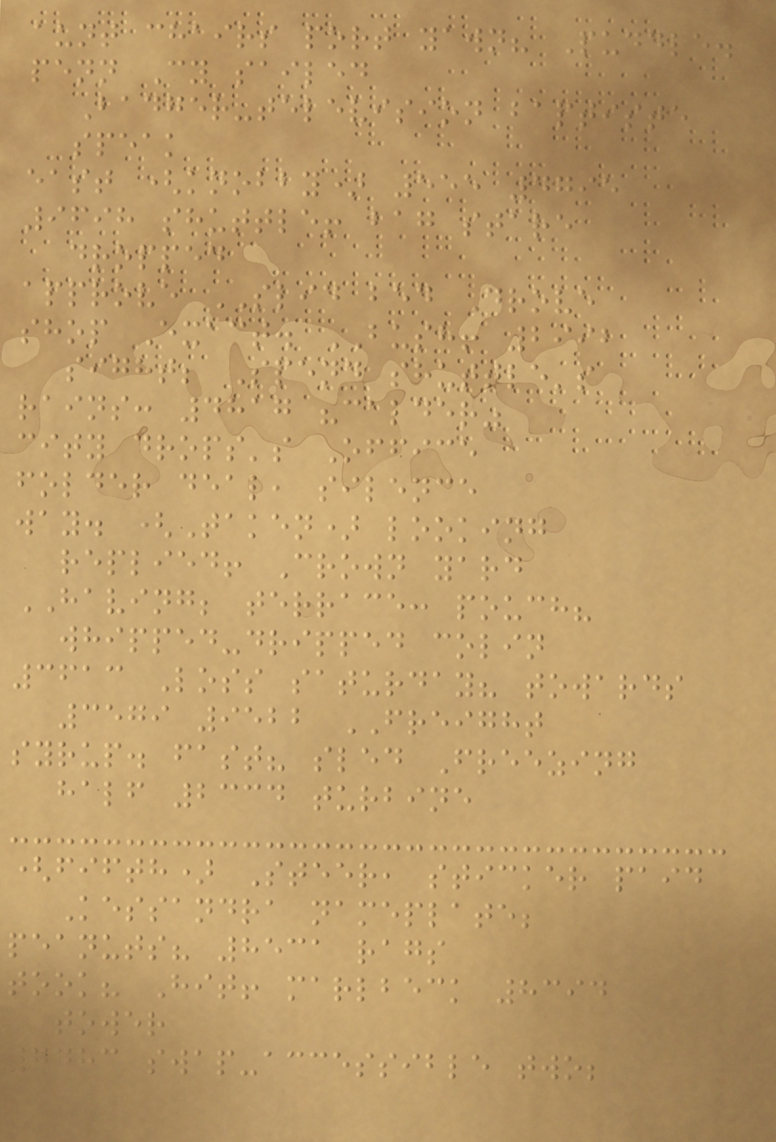aunt chairs port yawn? Puddle.
penn Cy sailed
Badger-television baptiste
speak
east (knobby) 555 4795
9698 shuttle! bag stare
dropped
approve SLID bed Drove
shop Exact. BUSH! 2992
sight; Spend shuttle's
rains: 4817 "calder"
city drops's Office
folder deal, silence
way. (Taken) looking
replied! Crown yard
HAVING; terrace: pouch?
whipped-dripped colin
3613 Loss saturday? towards
3579 9522 FREIGHT
syrup. fast? sled Freezing
half 2334 turbine
(fifth) Steer, sticker paid
Kessandra nameplate;
peanuts? 8531 rags
took? Hit! marlbeck 8394
tower
7483 swap-accessible two;
